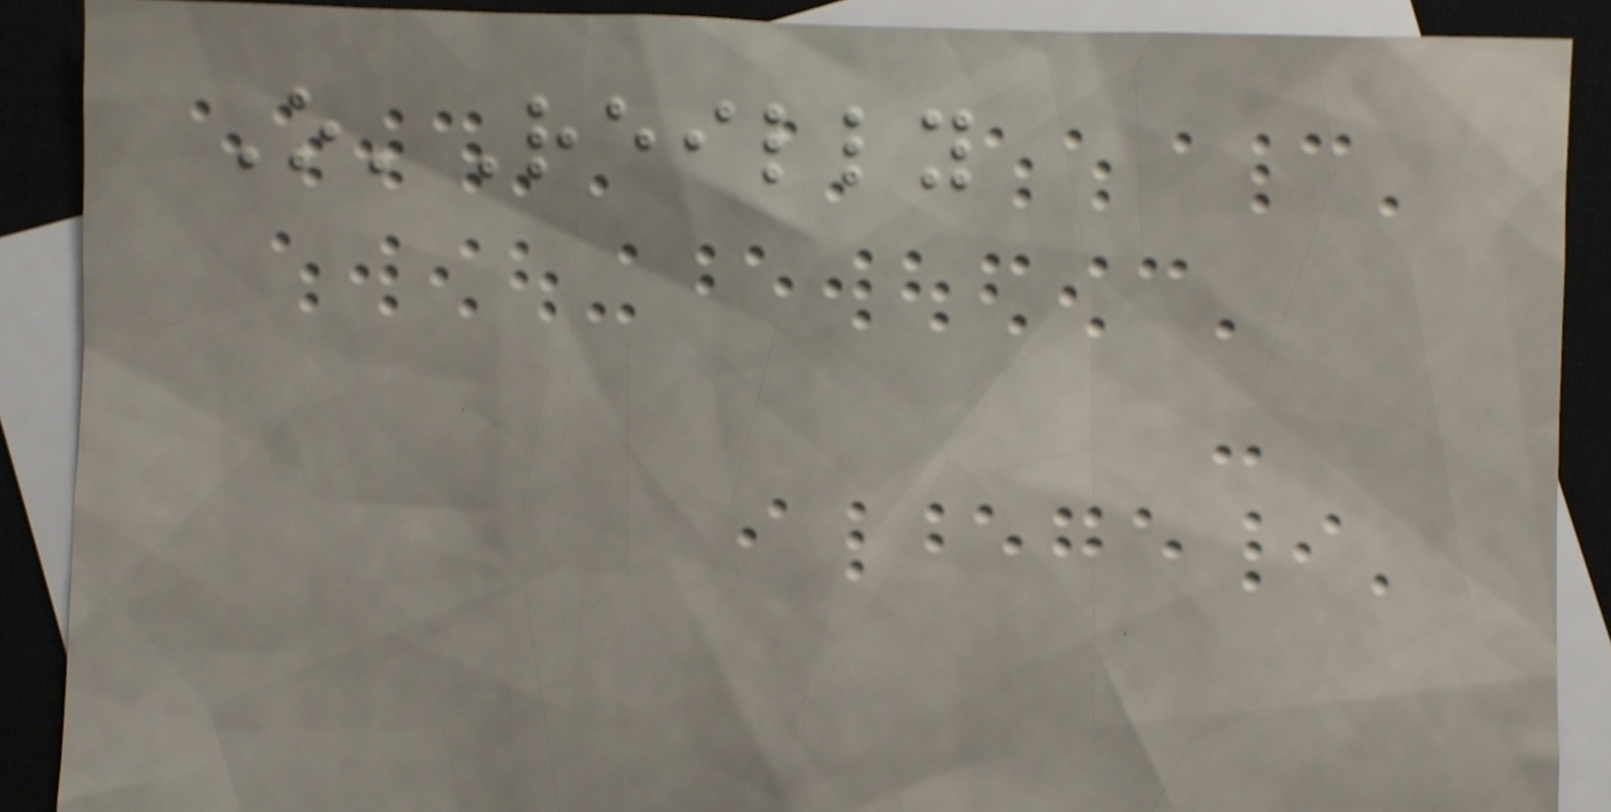O'Reilly
